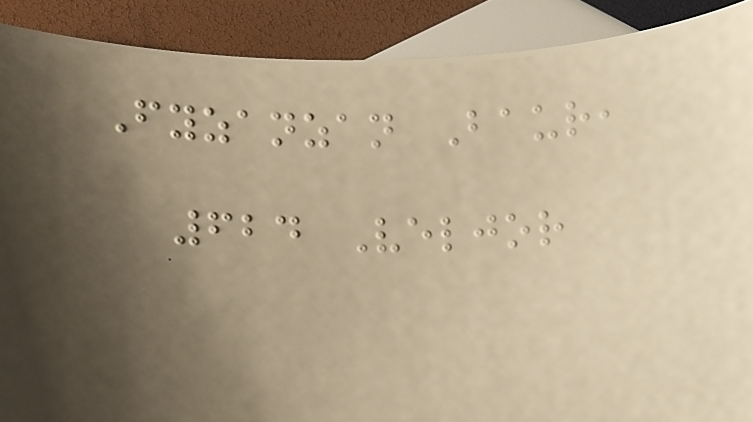Fyzanzan Baur,
624 Veljor
